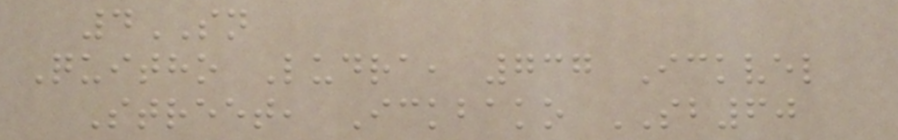4SN
Quitho Ludra, 737 Ickvel
Street, Ickbako SB60
